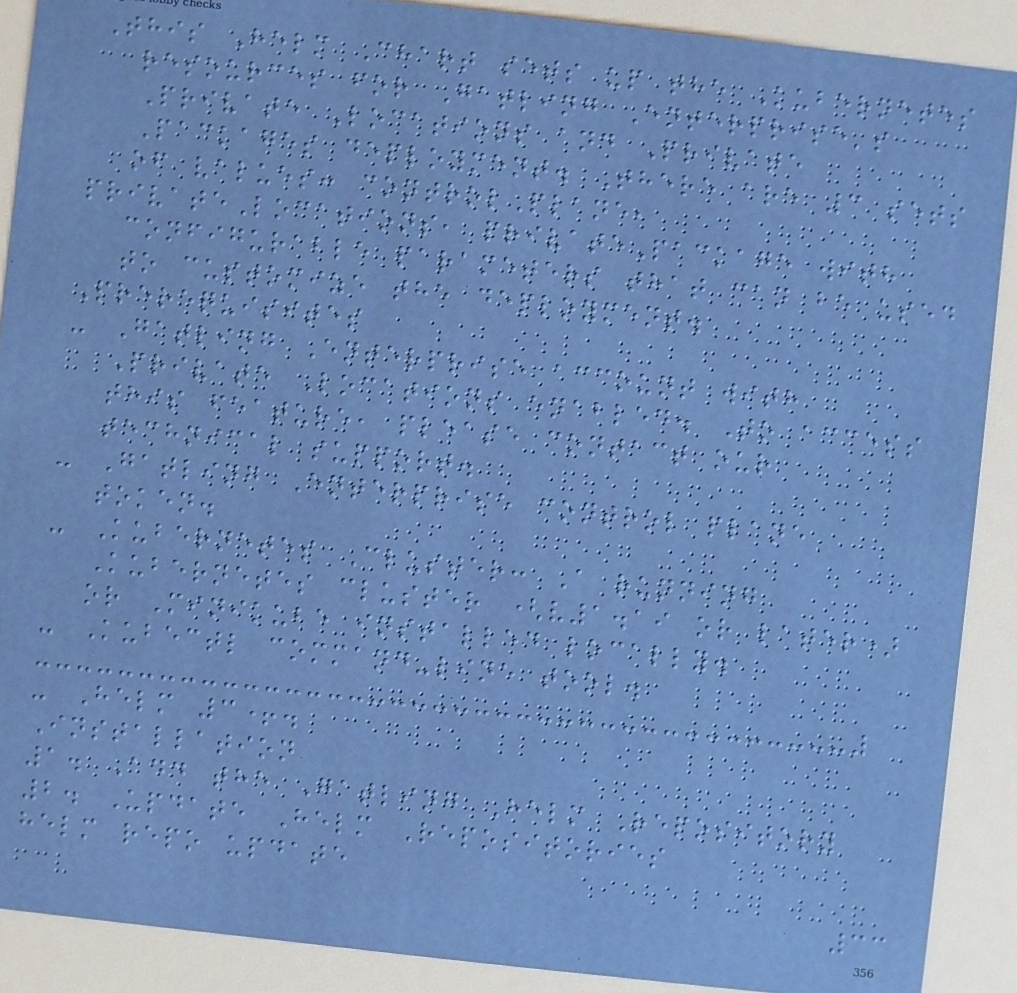This Helm Chart sets up the Kubernetes
resources for Gatling Enterprise's
Private Locations and Private
Packages deployment. There are 3 sets
of values: controlPlane,
privateLocations, privatePackage with
configurable parameters that can be used
to customize the deployment.
Prerequisites
- Gatling Enterprise account with
Private Locations enabled. To access
this feature, please contact our
technical support.
- Gatling Enterprise control plane
token.
- Kubernetes Cluster: A running
Kubernetes cluster (v1.19 or later)
or Minikube installed locally.
- Kubectl command-line tool.
- Helm 3+.
Installation
1. Add the Gatling Helm Repository
2. Update Helm Repositories
helm repo update
33
